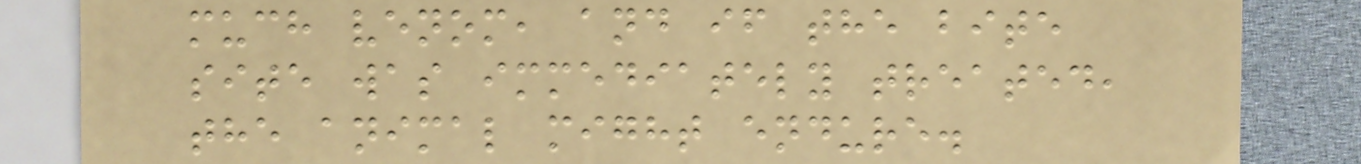much venom, and if the bite
site was immediately treated,
the animal might endure.
